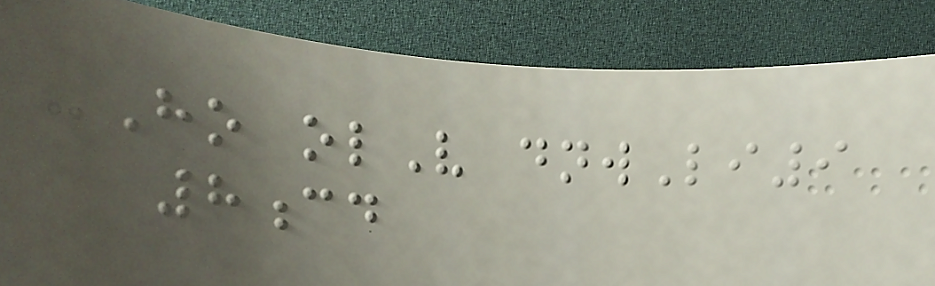-Ho olV dnwLi9
8cd
